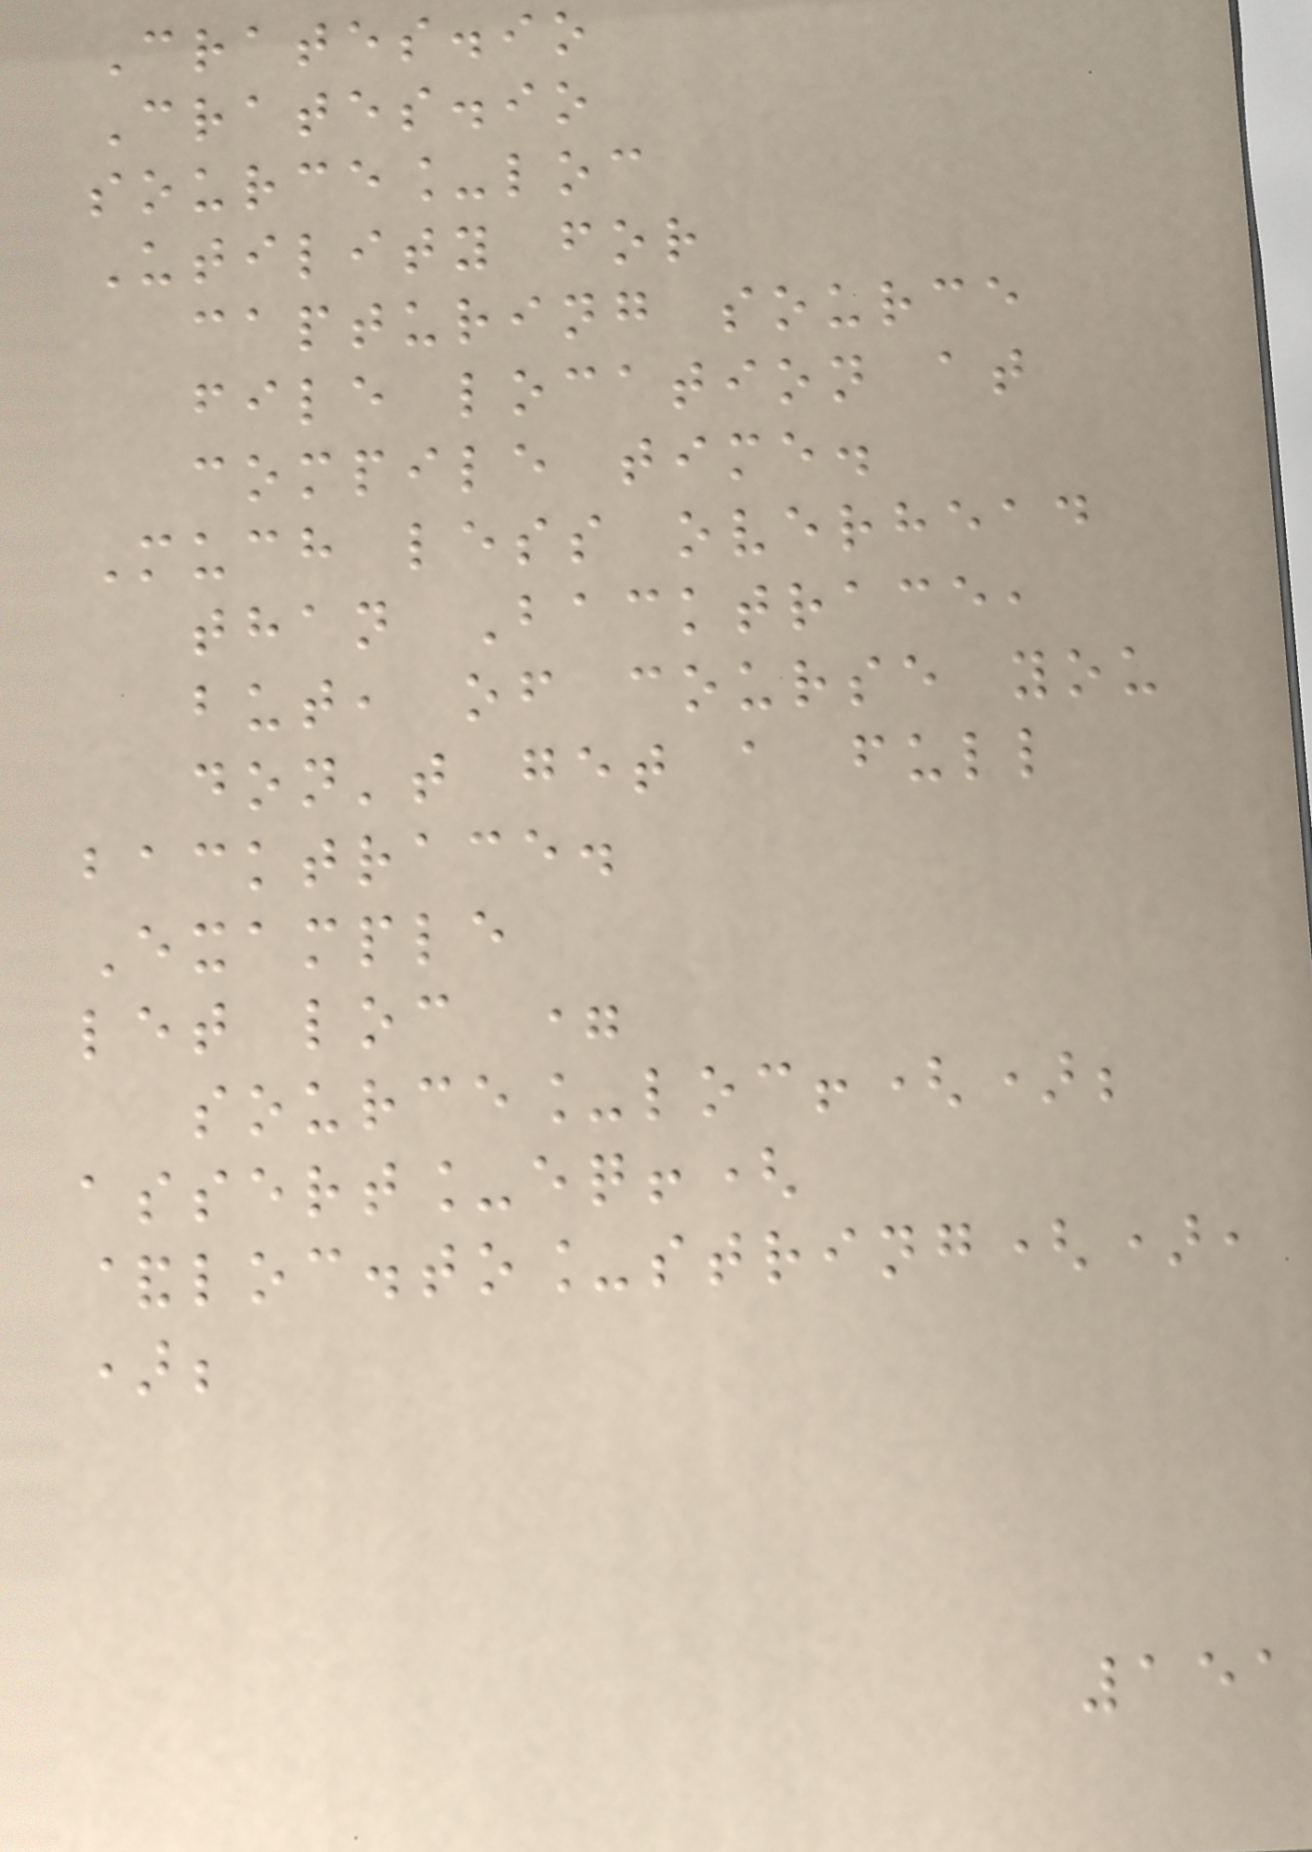Crates.io
Crates.io
source_loc
Utility for
capturing source
file location at
compile time.
Much less overhead
than Backtrace,
but, of course you
don't get a full
backtrace.
Example
let loc =
source_loc!();
assert_eq!(
&loc.to_string(),
);
151
